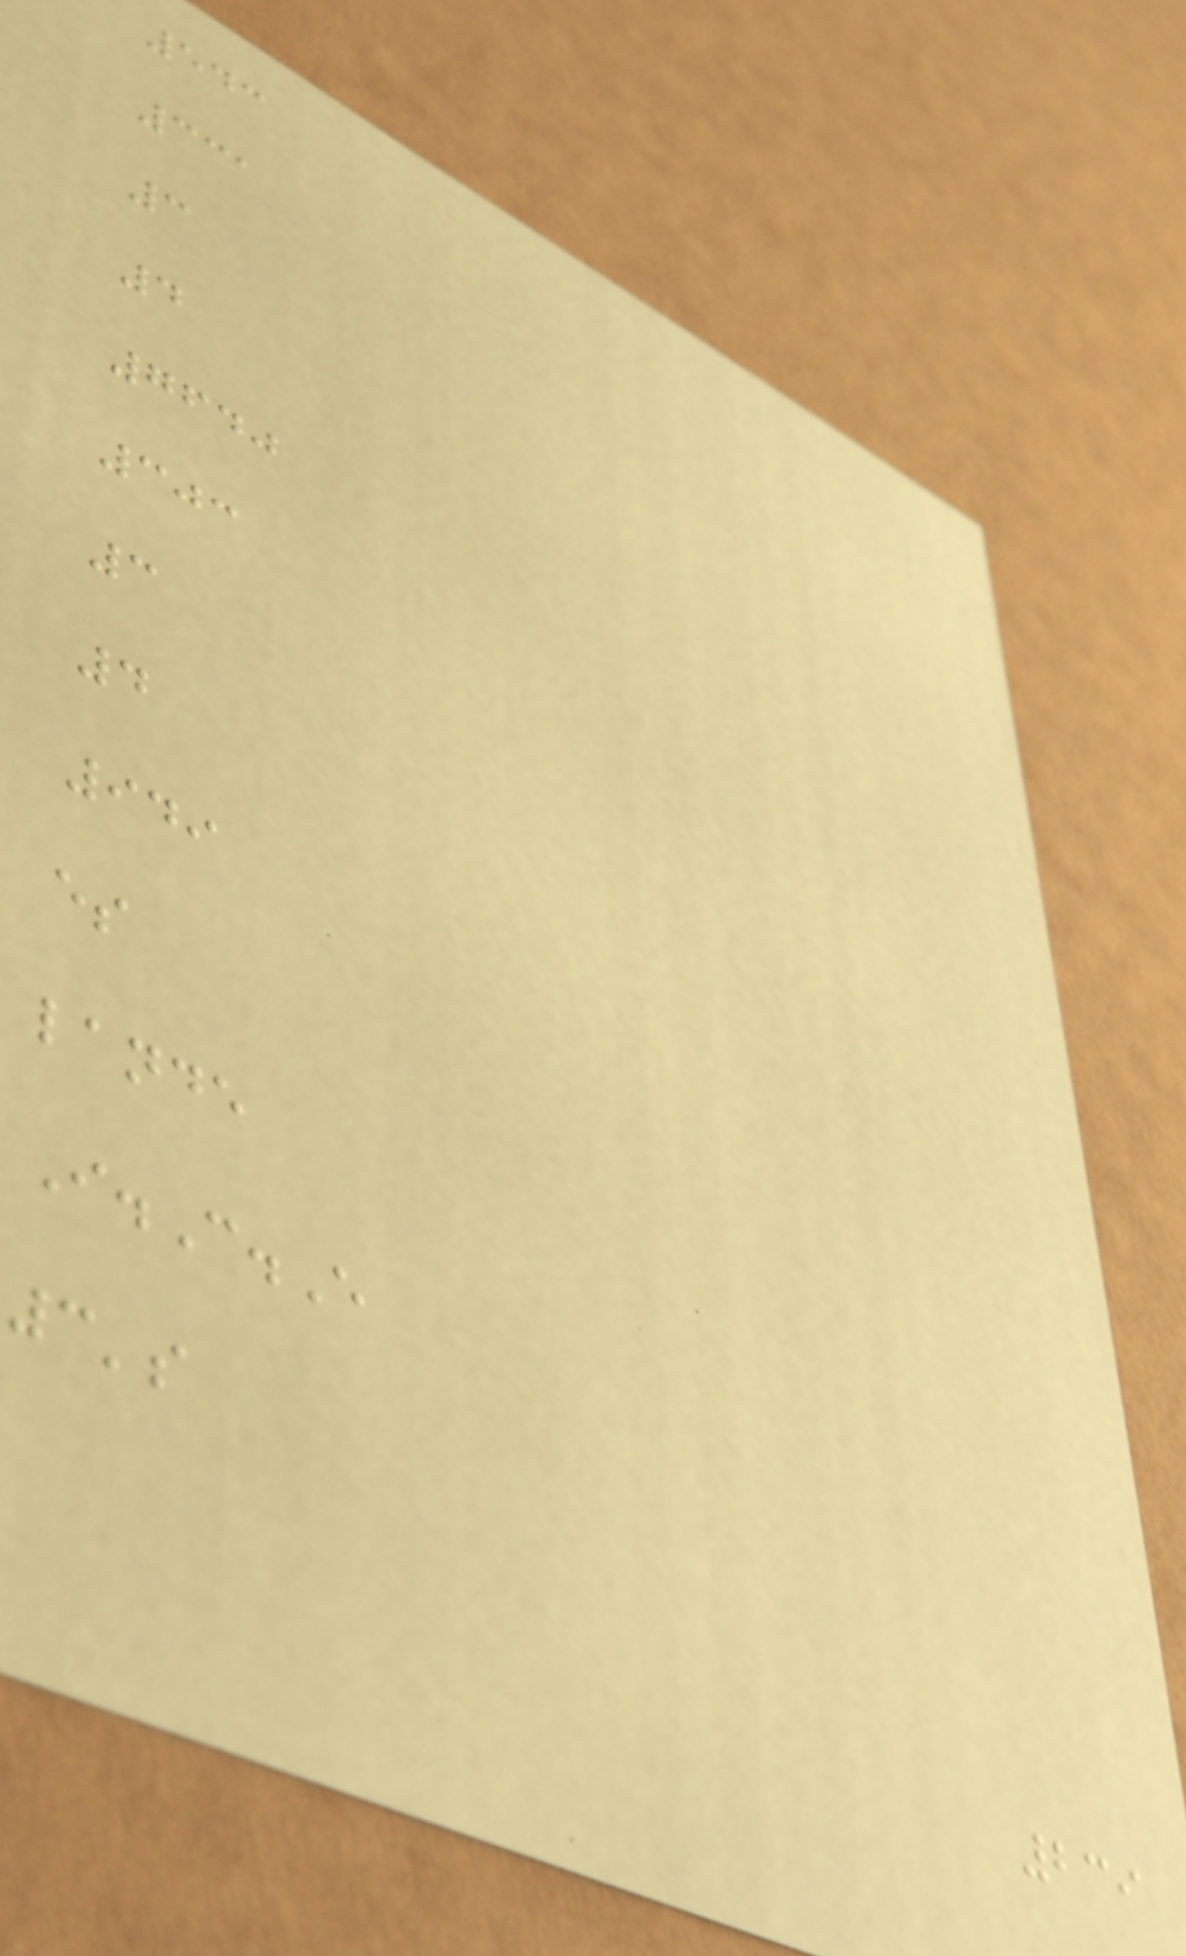543
331
3
4
7640
303
3
4
949
es
lande
I.C.E
3's
239
